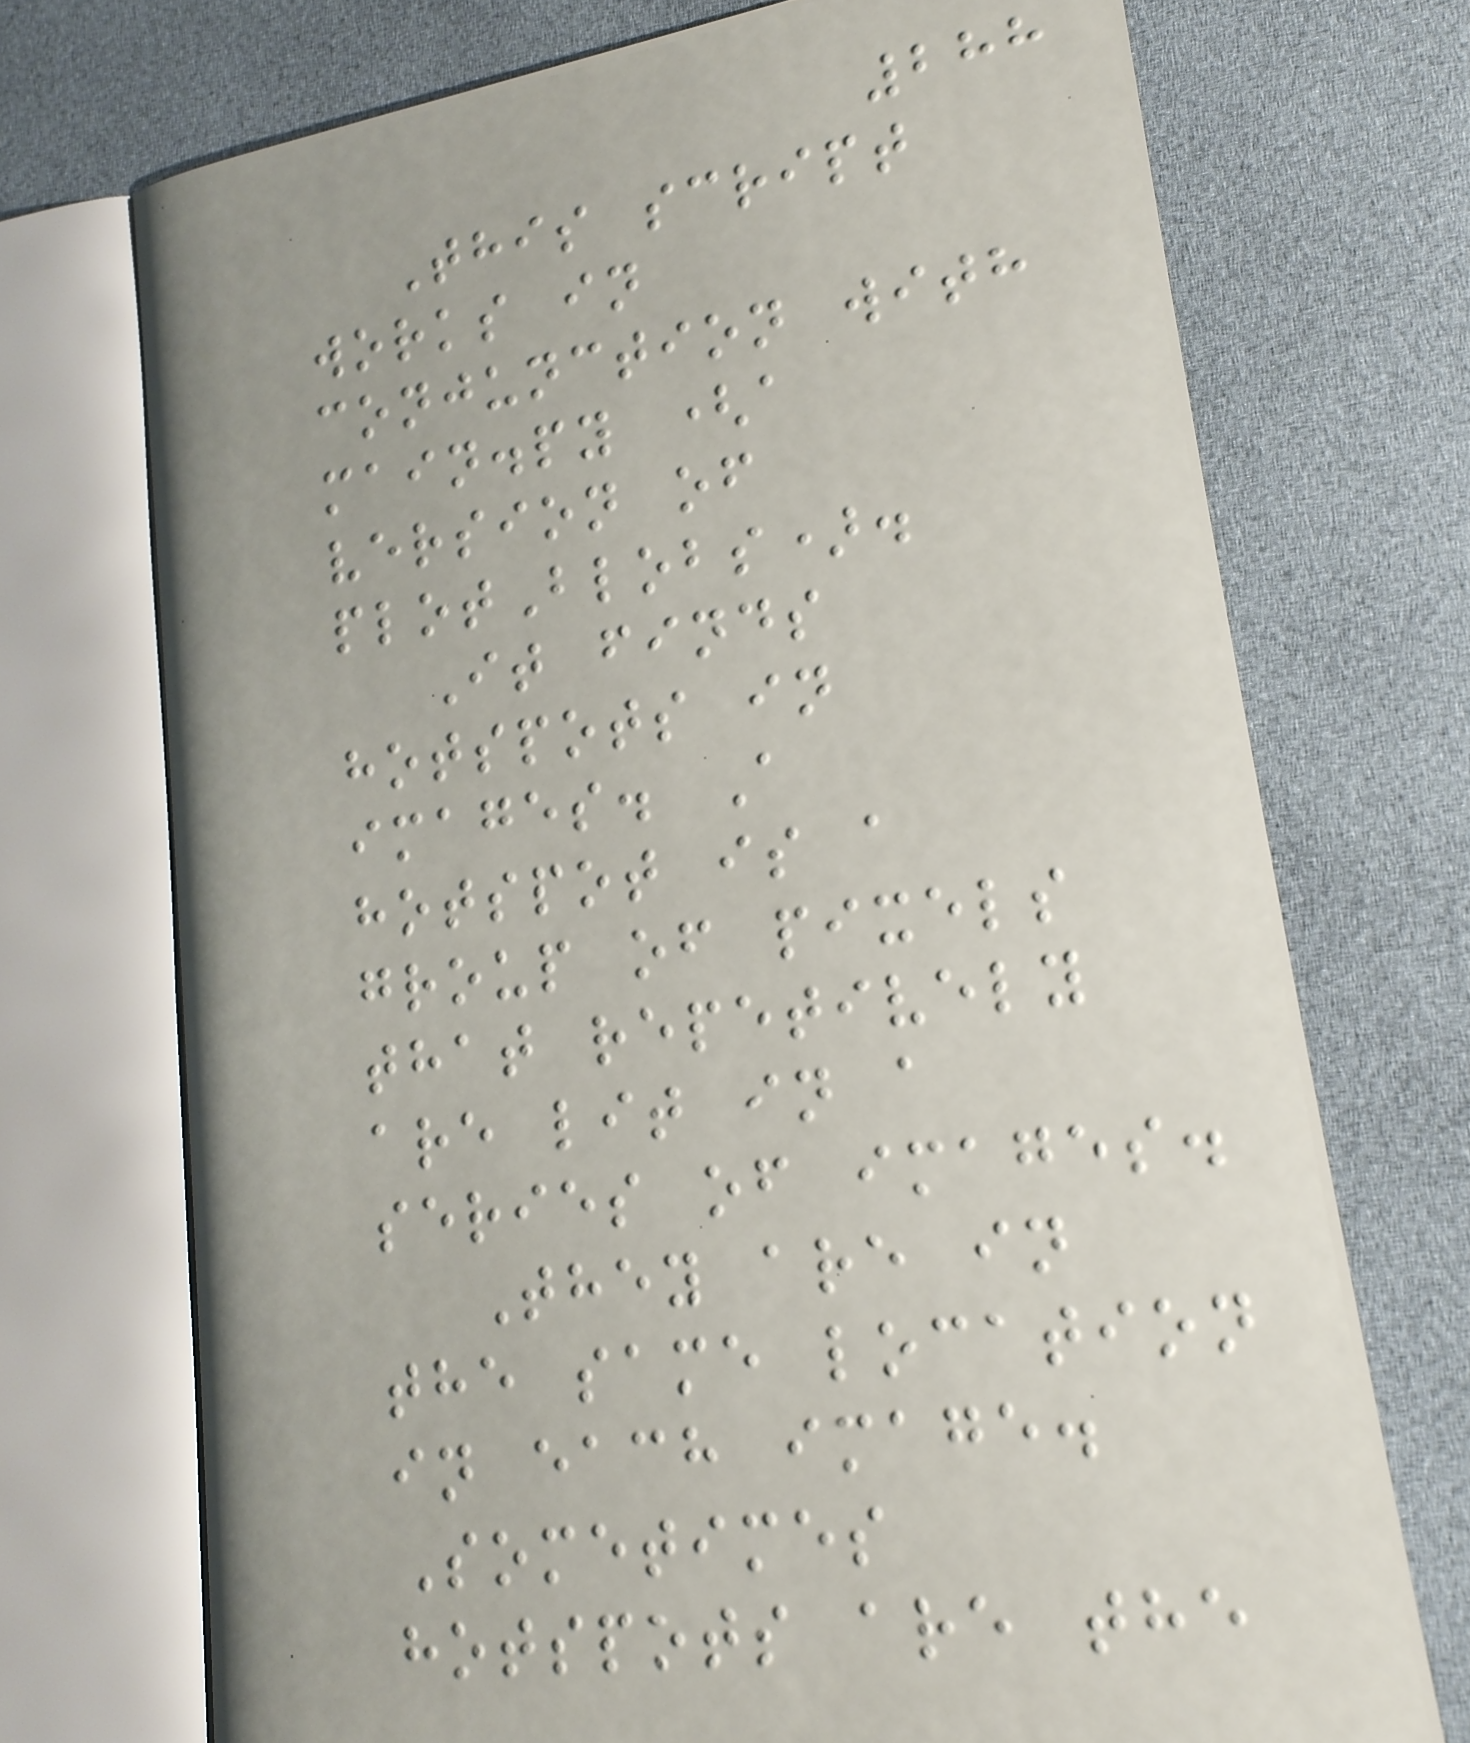288
This script
works in
conjunction with
main.py (a
version of
plotBlobs).
It finds
hotspots in
images. A
hotspot is a
group of pixels
that repetively
are lit in a
series of images.
They are in
the same location
in each image.
Sometimes
hotspots are the
